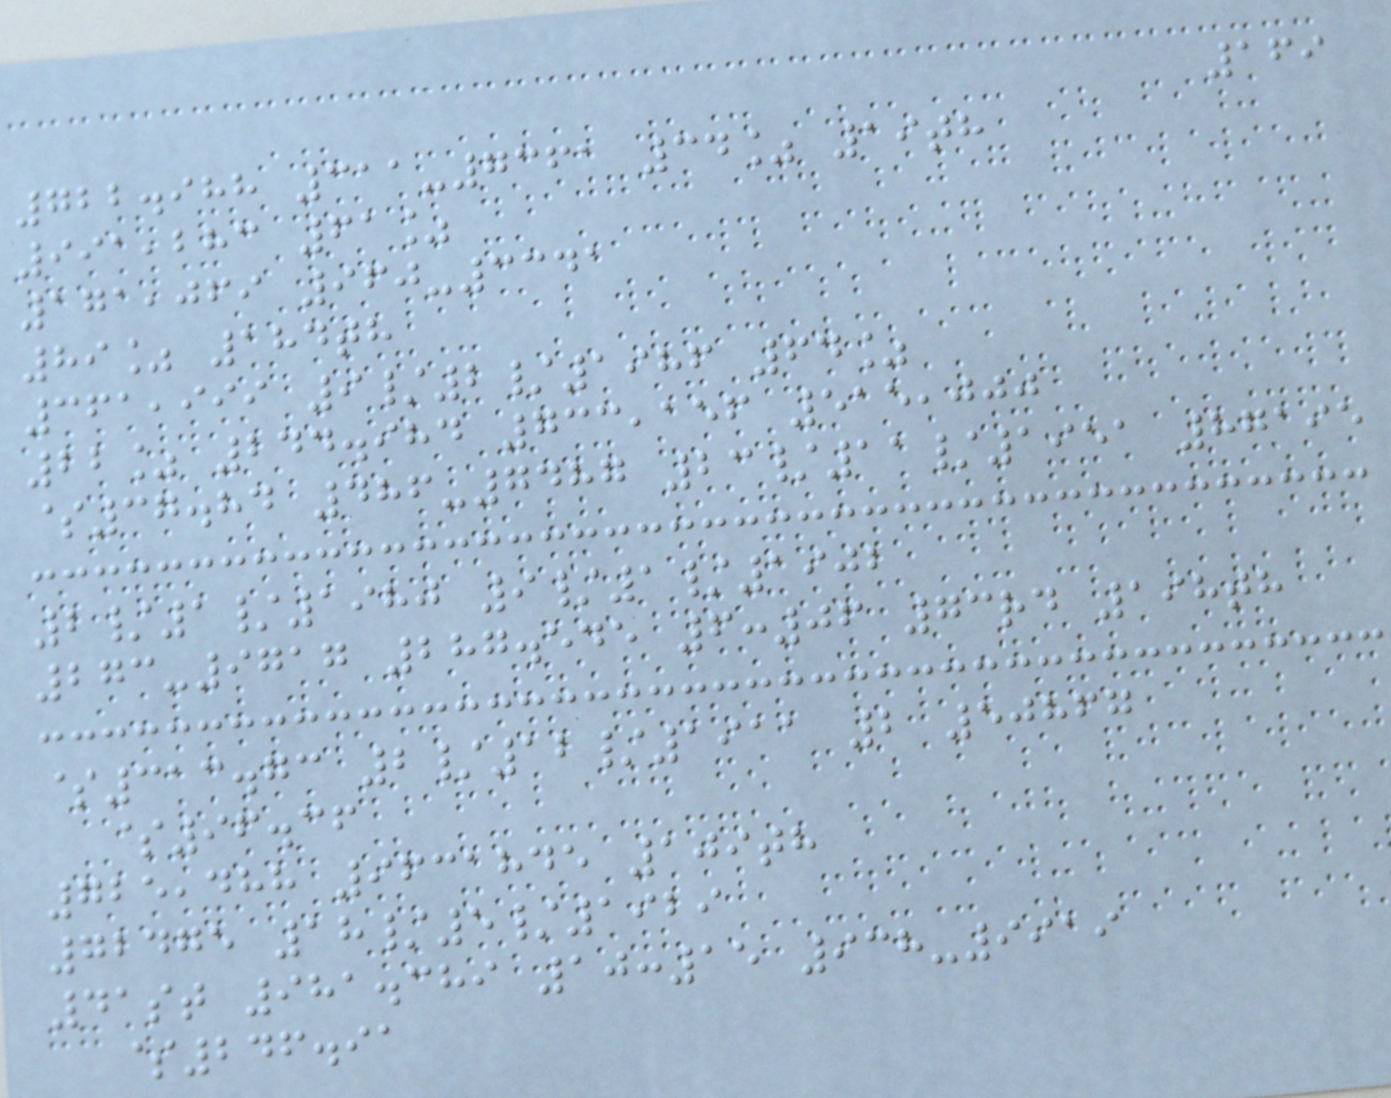169
722.988 311-7361 34% 19th
991,283 61%
171,069 960-3341
89% 184th
361,999 9/2/1986 64%
22% 244.984 733,156 515,000
$37.84 486-7487 23/11/1951 87195
2/1/1980 9/1/1902
273-9717 287.545 6:06 73rd 198th
$313.73 2/12/1911 2 50867
$96.36
725,488 9631845 109th
72475 18/5/1929
41st 981.389 10:15 938-9919
$246.91
